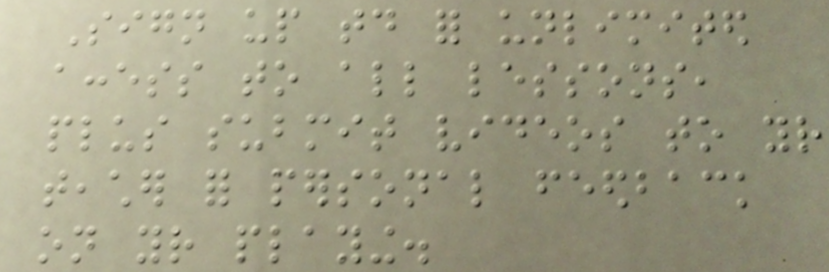Sign up today for unlimited
access to all lessons,
plus submit videos to your
teacher for personal feedback
on your playing.
